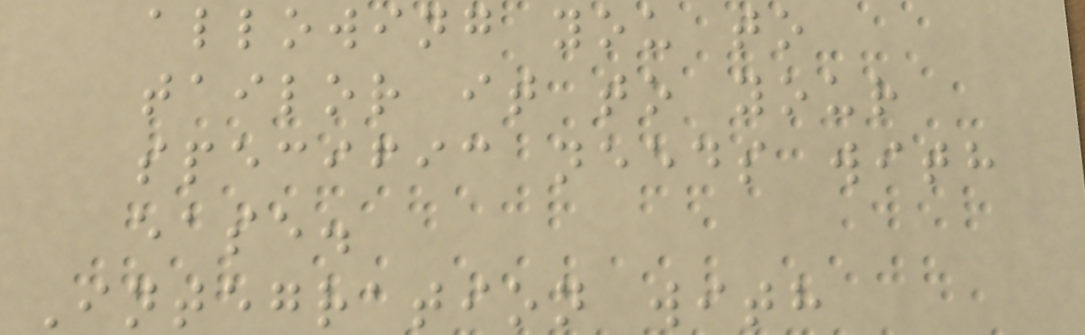allowing you to
tailor it to your
specific needs with
ease.
Integration with
